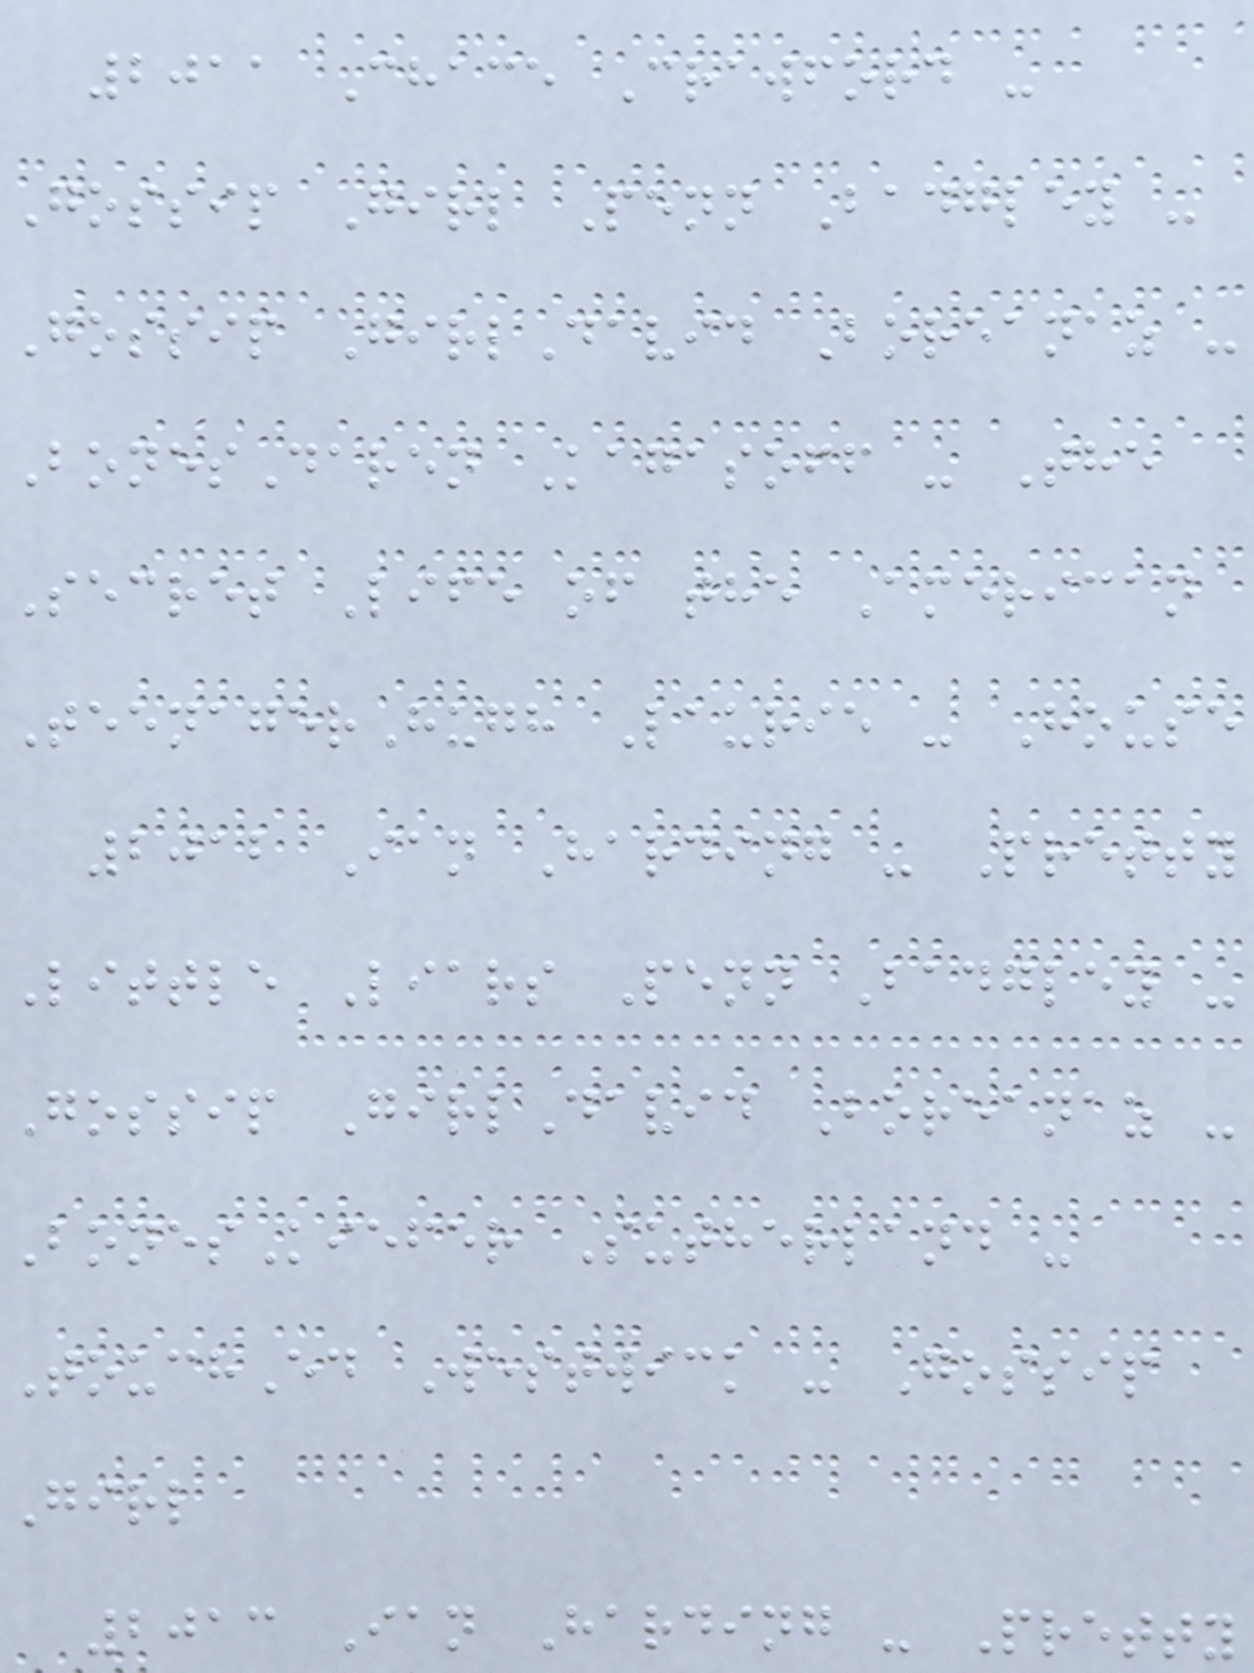2011 Chace Crawford -
Gossip Girl Penn Badgley -
Gossip GirlDavid Boreanaz -
BonesDaren Kagasoff - The
Secret Life of the American
TeenagerHugh Laurie - House
2012 Ian Harding - Pretty
Little Liars Penn Badgley -
Gossip GirlDavid Boreanaz -
BonesKiefer Sutherland -
TouchEd Westwick - Gossip
Girl
2013 Ian Harding - Pretty
